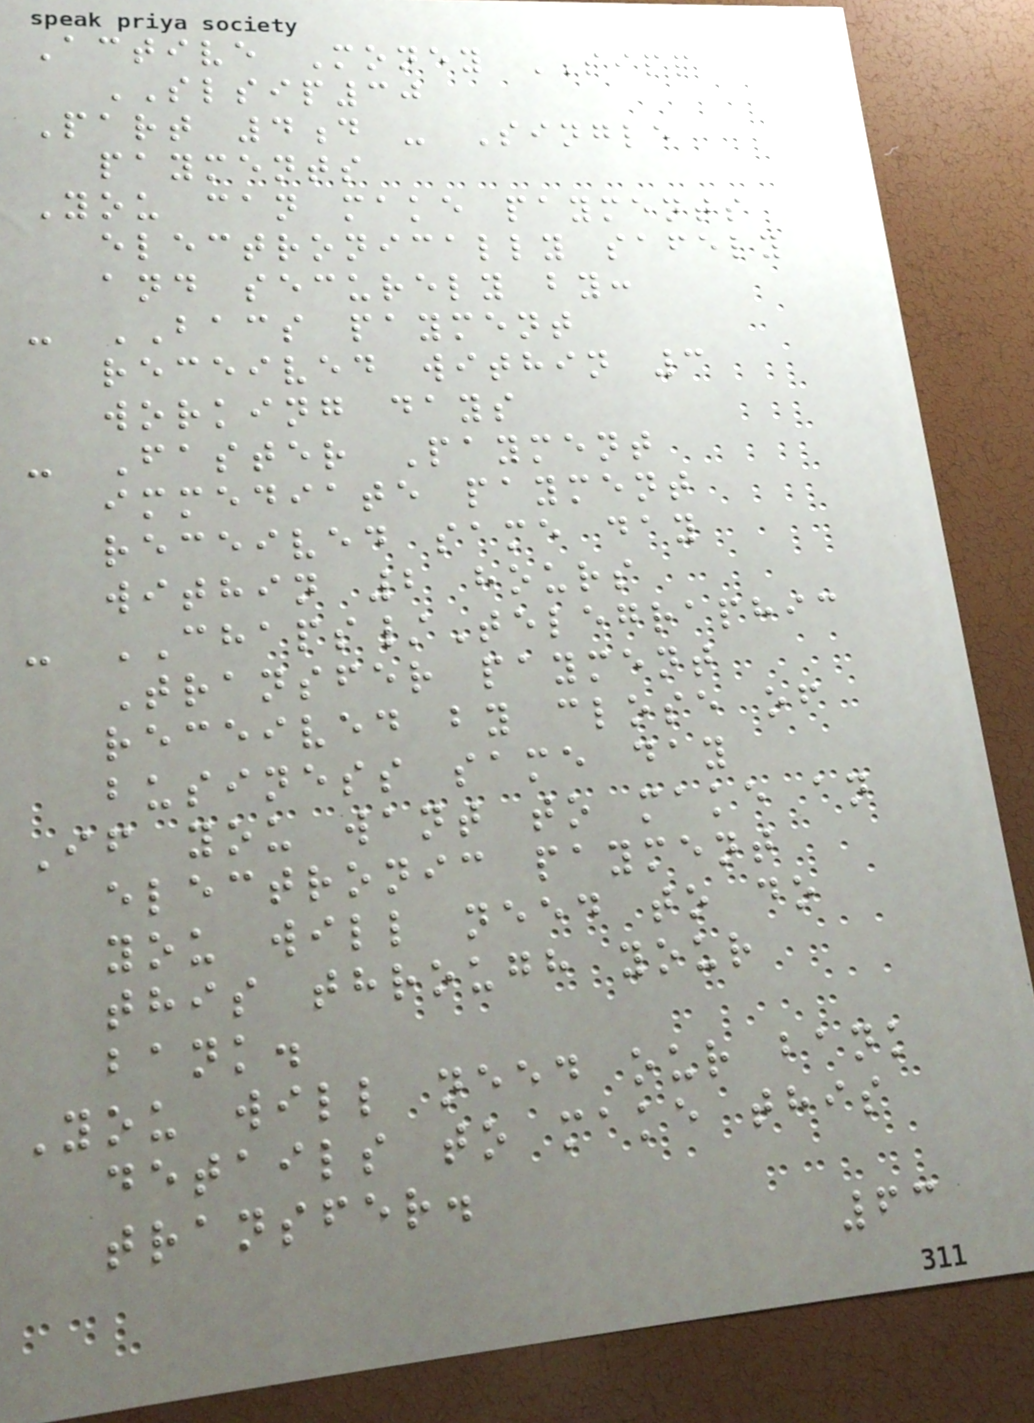Active Money SIPP
SLSIP30
Part 4d - Single
payments
You can make payments
electronically safely
and securely by:
- BACS payment
received within 3
working days
- Faster Payment
immediate payment
received same day
within 2 hours
- CHAPS/Telegraphic
Transfer payment
received by close of
business same day
If you want to make an
electronic payment
you will need to do
this through your
bank.
You will need our bank
details to make this
transfer.
63
